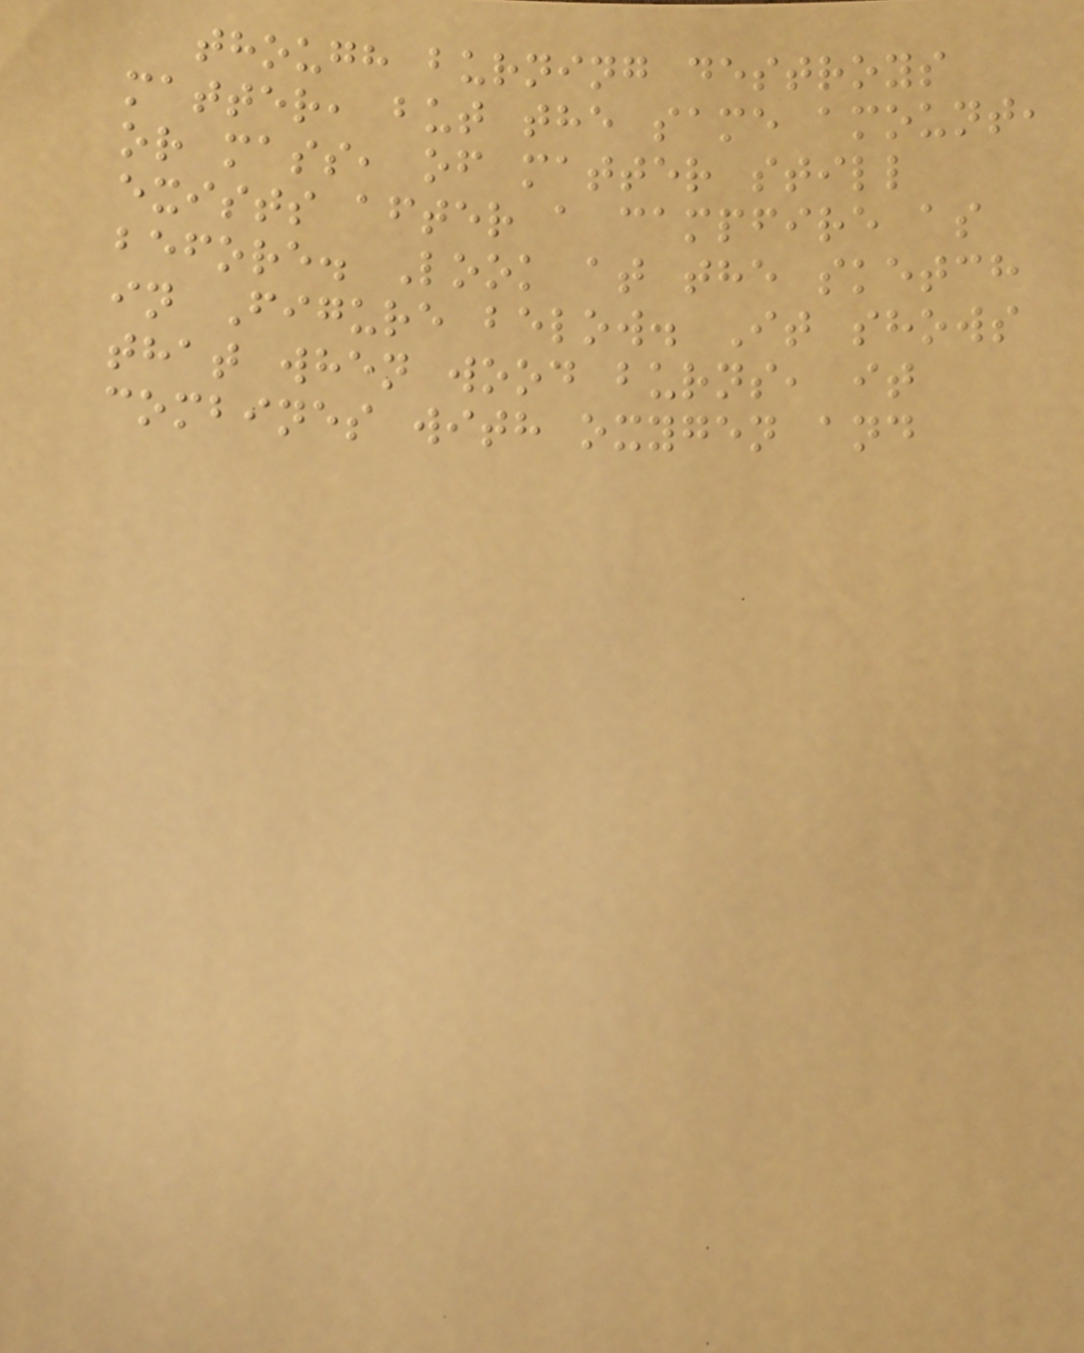though burning destroys
matter, but the same amount,
or mass, of matter still
exists after a campfire as
before. Look at the sketch
in Figure below. It shows
that when wood burns, it
combines with oxygen and
